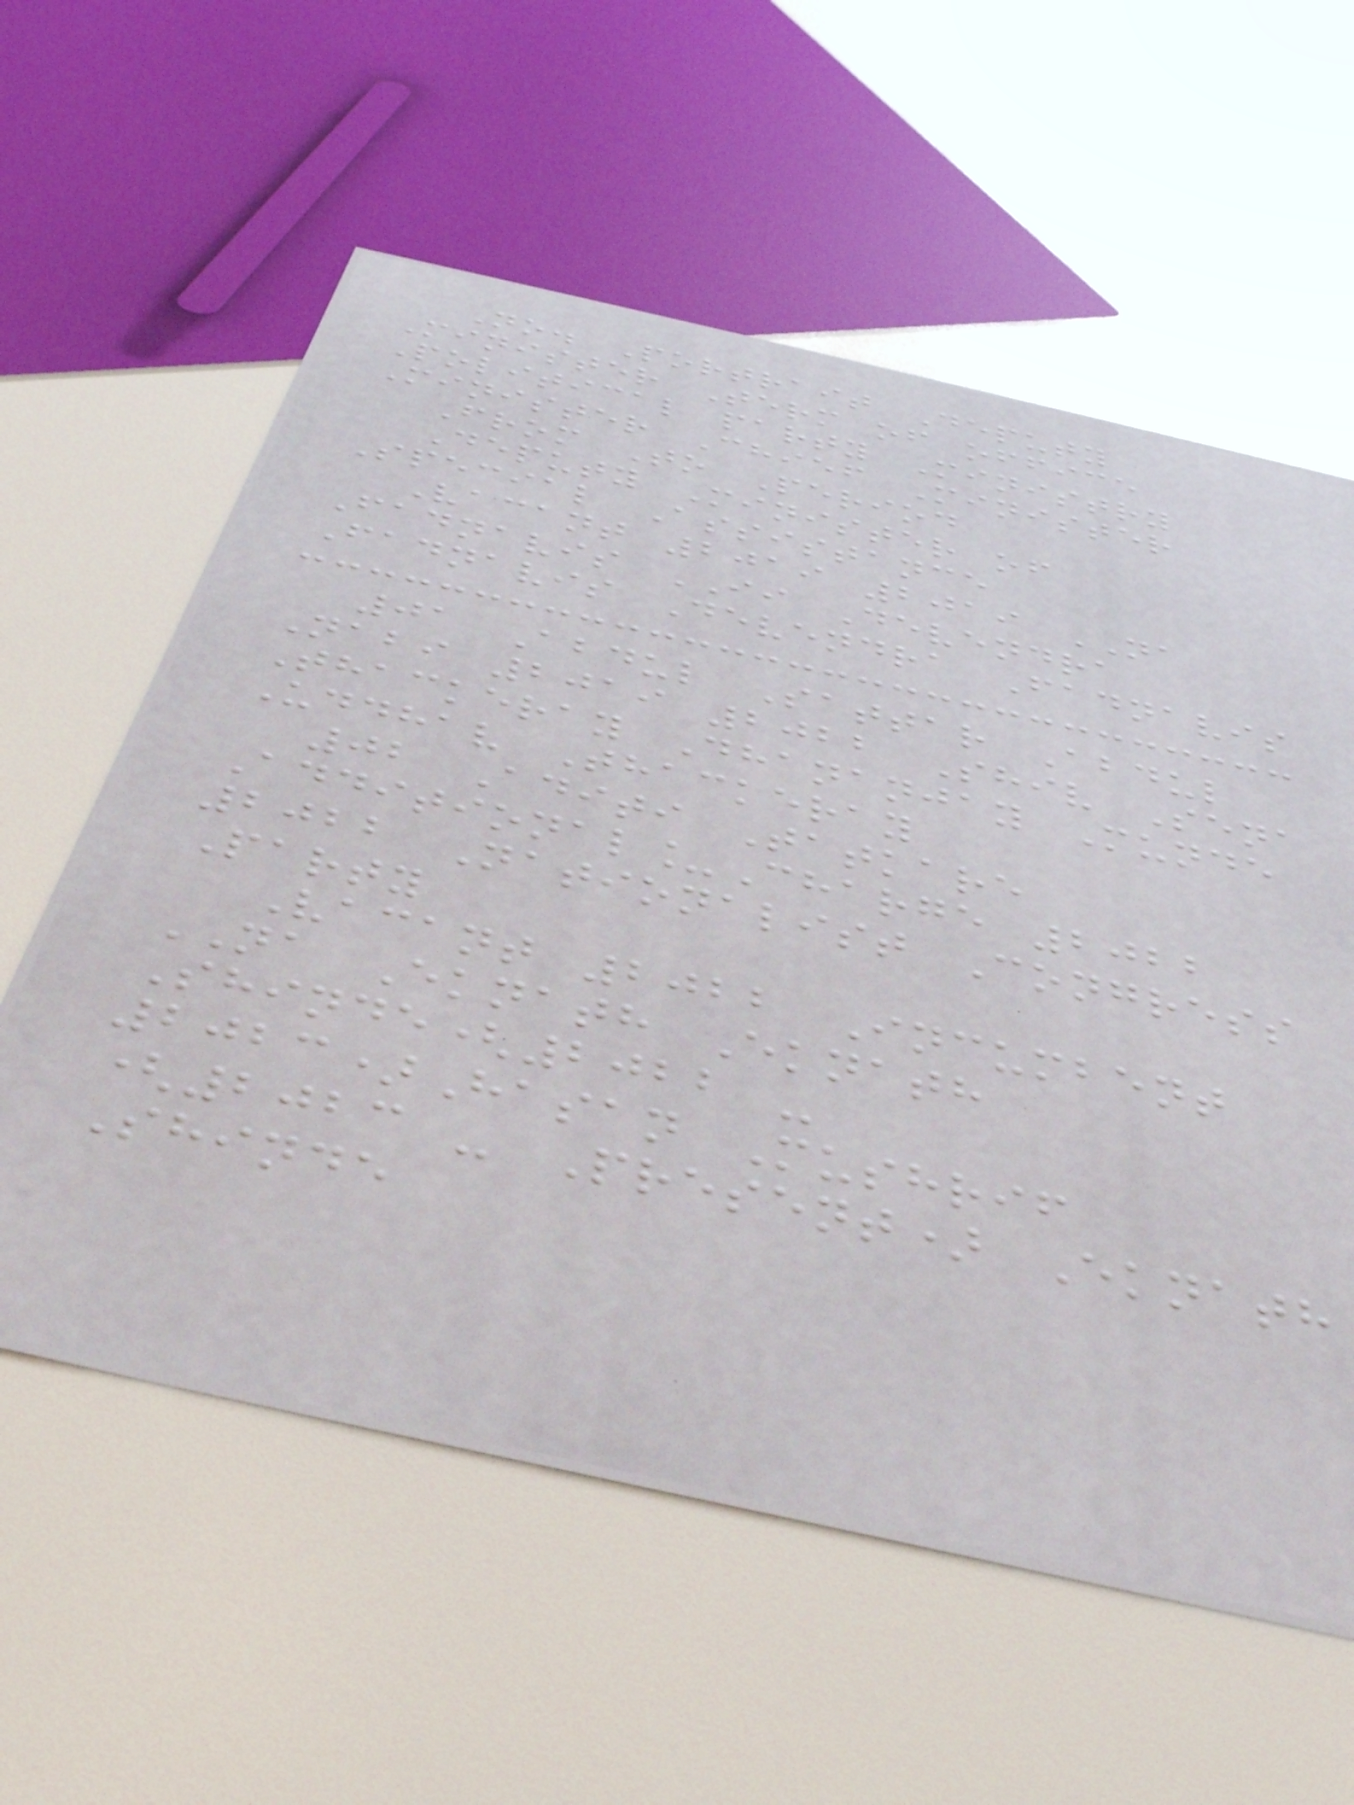No. Portrait Deputy
Minister Term of office
Political party Ministry
Minister Chief Minister
From To Period
Deputy Minister of
Special Assistance
Vacant 2019 2019 NA
Fadnavis II Devendra
Fadnavis Devendra Fadnavis
01 Abdul Sattar Abdul
Nabi 2019 2022 Shiv Sena
Thackeray Dhananjay Munde
Uddhav Thackeray
02 Aditi Tatkare
Additional_Charge 2022
2022 Nationalist Congress
Party
Vacant 2022 Incumbent
NA Eknath Eknath
Shinde(2022 -
2023)Hasan Mushrif
(2023 - Present) Eknath
Shinde
